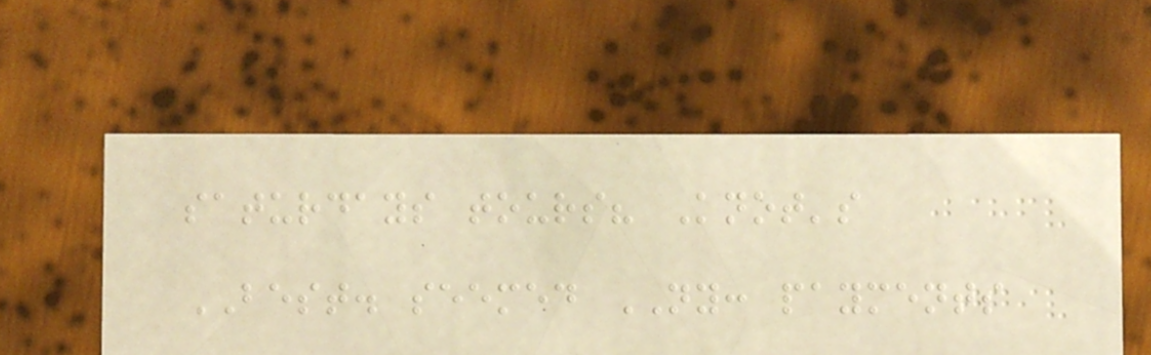saturdays tours? Knot's
BEST. seemed NY: payments
